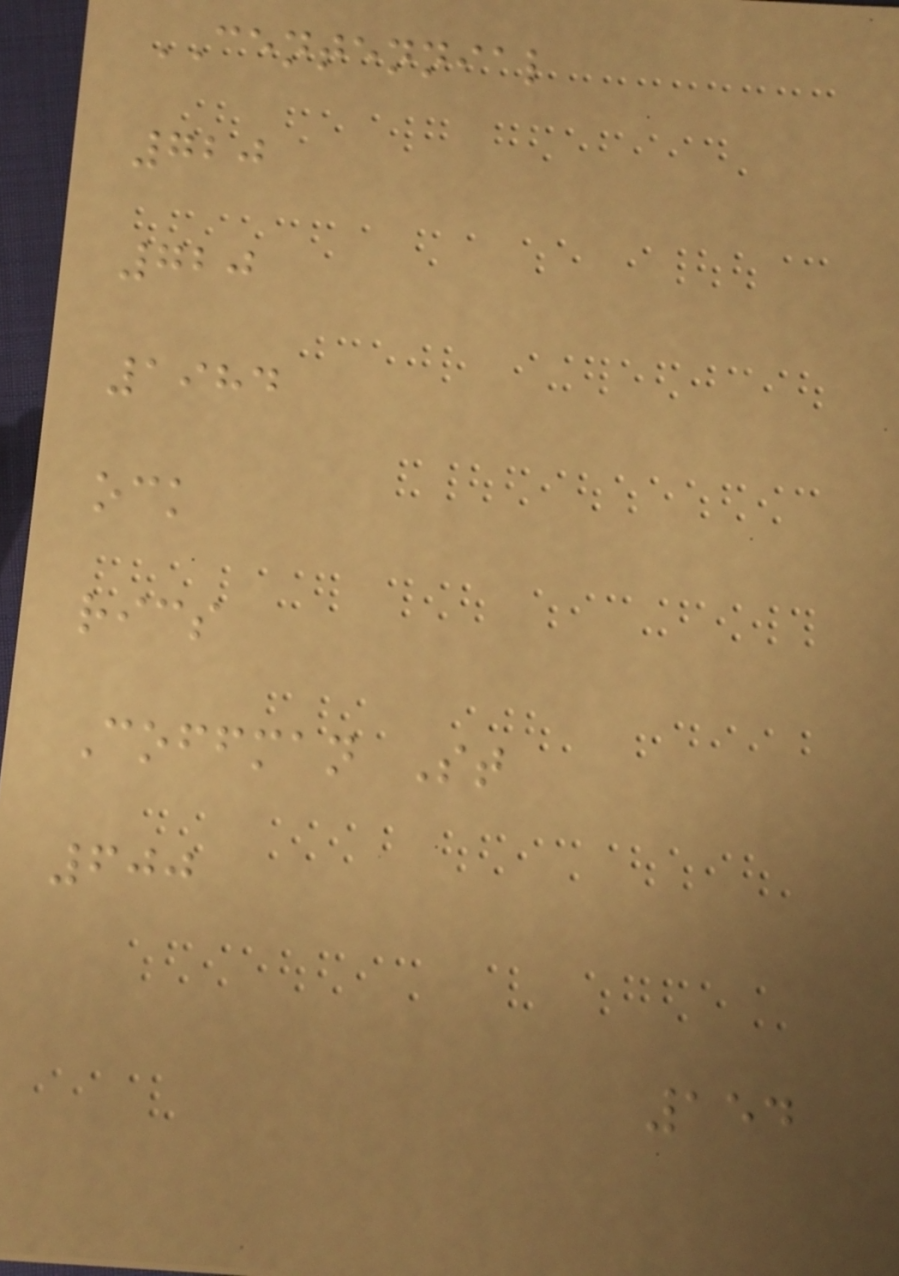CENTENNIAL
720
720
1984
ock
rics
Coffman St
600
154
